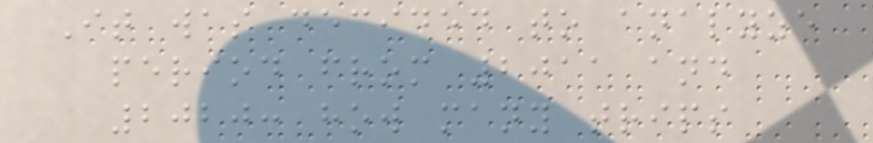It was decided to analyze
period from 2011 and
2020: how many trips
